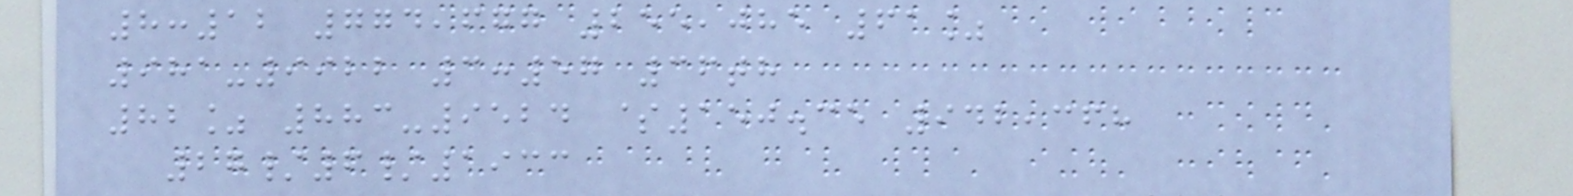8:12 774,677 255,085 61%
981-9922 3:57 36th
82% 883-9524 $150.35 942,368
27/6/1933
